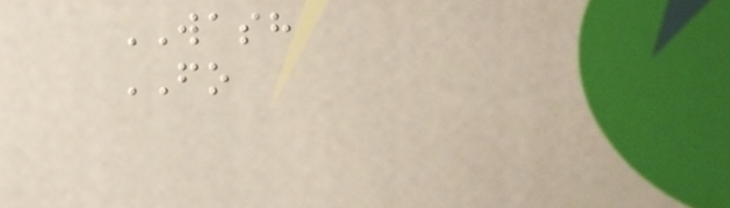WASH
FO
